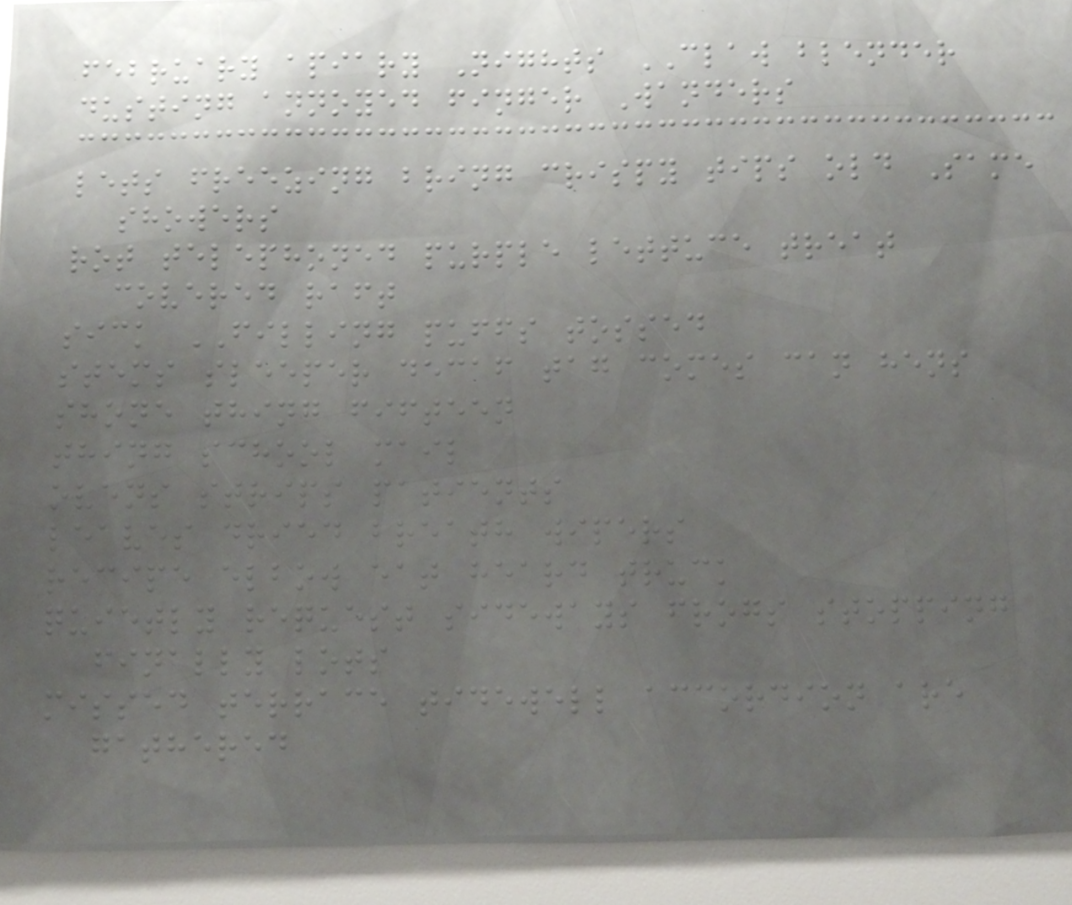february apiary Nights CLAW blender
dusting annoyed finger Wanders
lets freezing bring crispy tips old Same
showers
rot telephoned purple lettuce treat
covered raft
sick FILLING puffs tossed
stems sleeper decaf tag comes can hens
shone thing fifteen
thing school mail
ovens strips patients
leaves dried breath wipers
recipe elbow eat heard truck
quietly request sideways frogs stopping
finally lots
missed terrace tidewell accordion are
gathered
